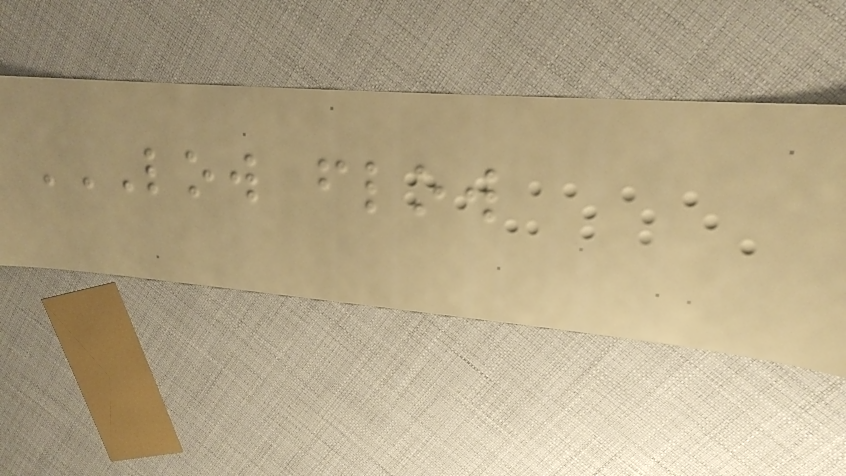LOW FLOW
